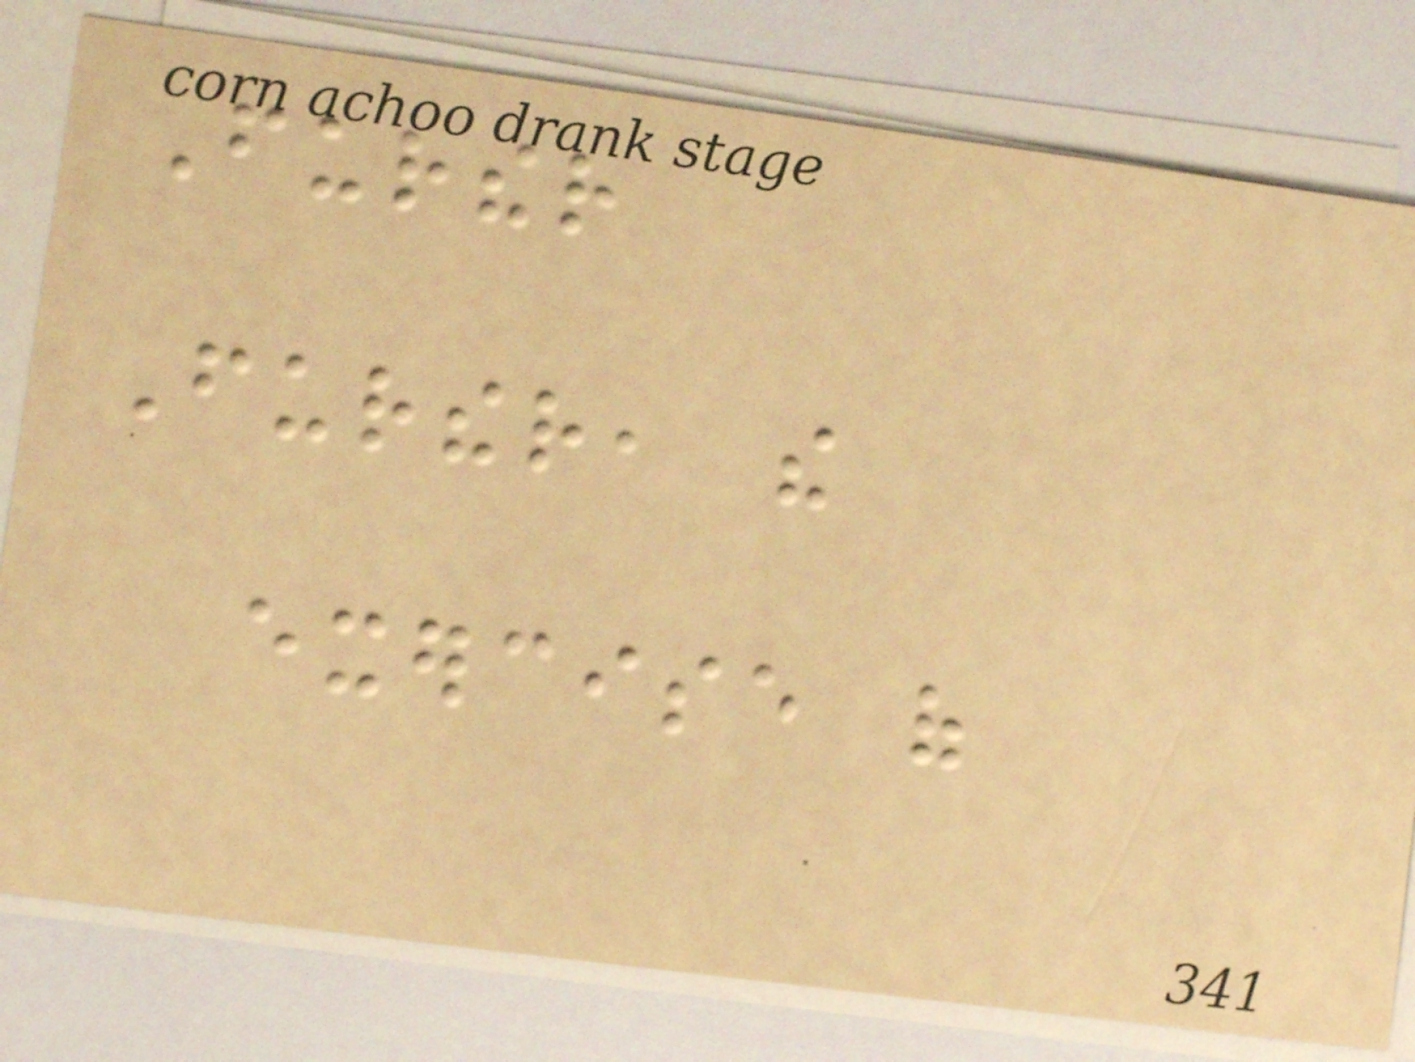Further
Further, the
exercise of
